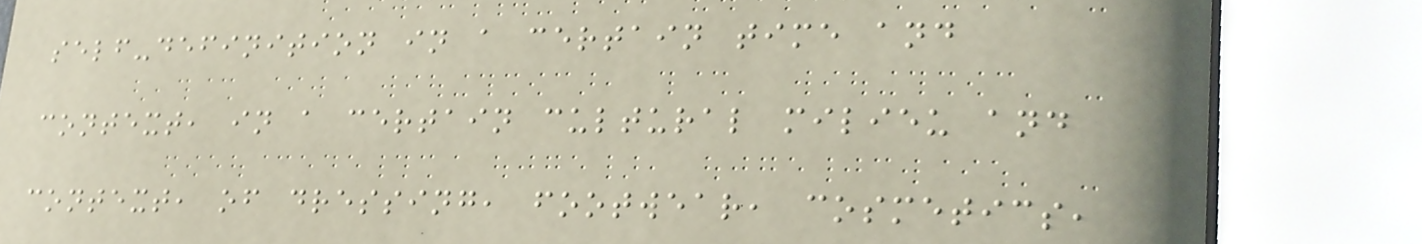self-definition in a certain time and
context, in a certain cultural milieu and
context, of dressing, footwear, cosmetics,
